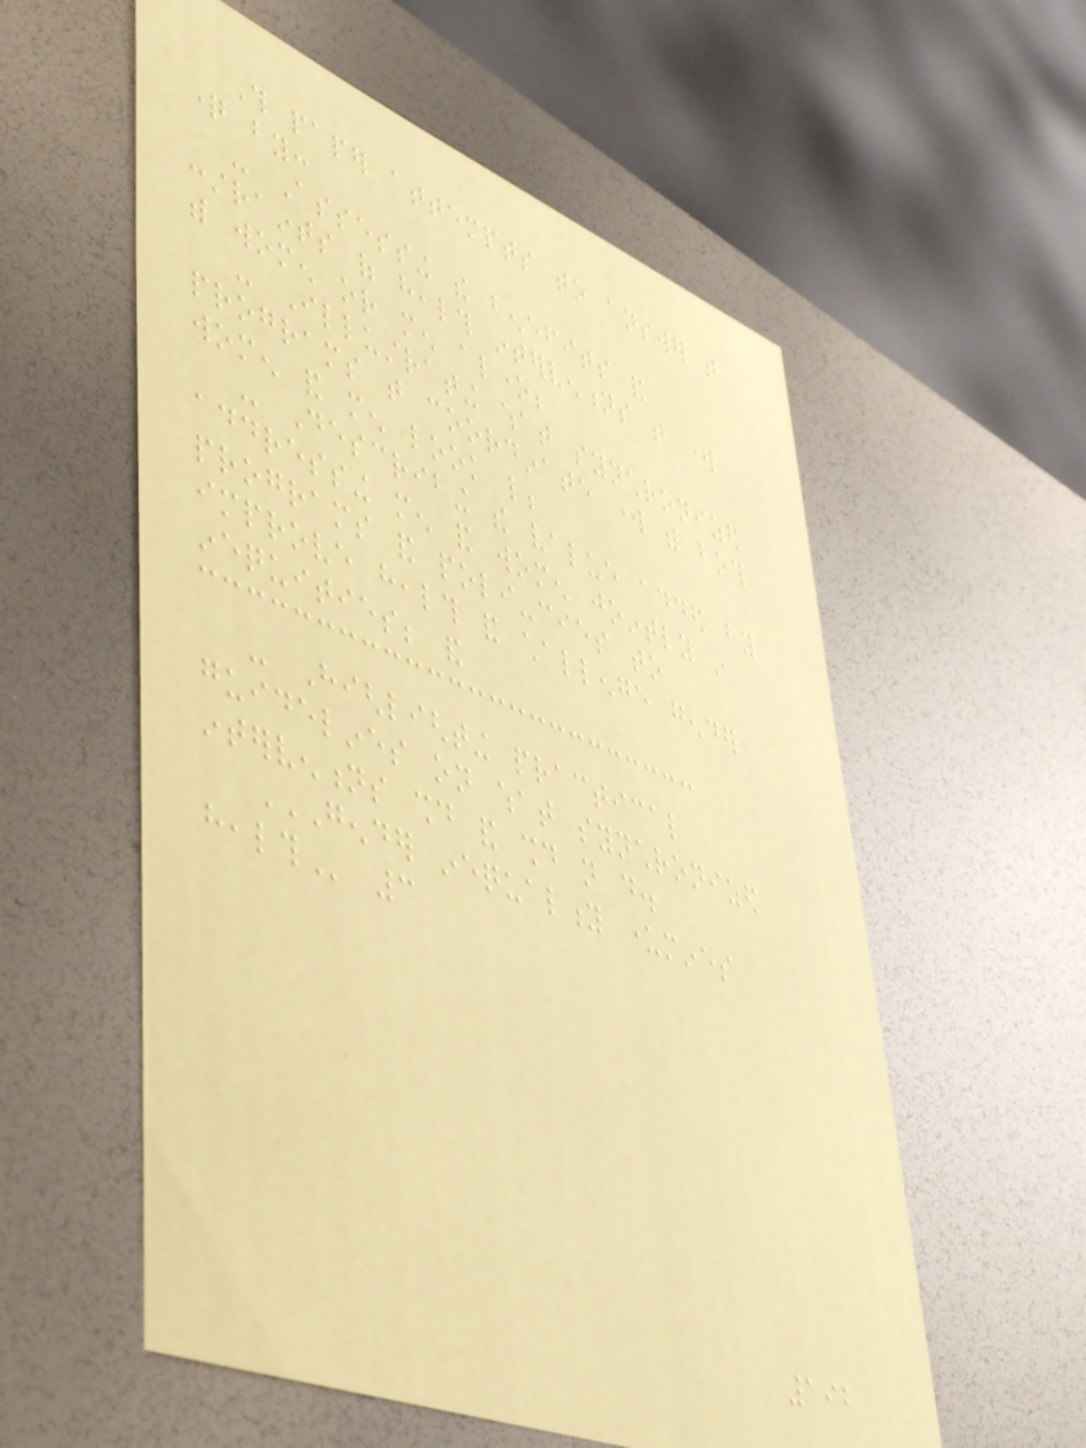This paper attempts to answer that
question by:
- Assessing the benefits and
constraints of health interventions that work
with women or men alone;
- Illustrating what synchronized
programs that coordinate work with both
women and men look like;
- Describing the value added by
addressing men and women jointly in
programs and poli-cies to
improve health and challenge gender
inequities; and
- Highlighting practical
guidelines on what synchronized
interventions should and should not do.
GENDER INEQUALITY UNDERMINES
HEALTH 3
192
